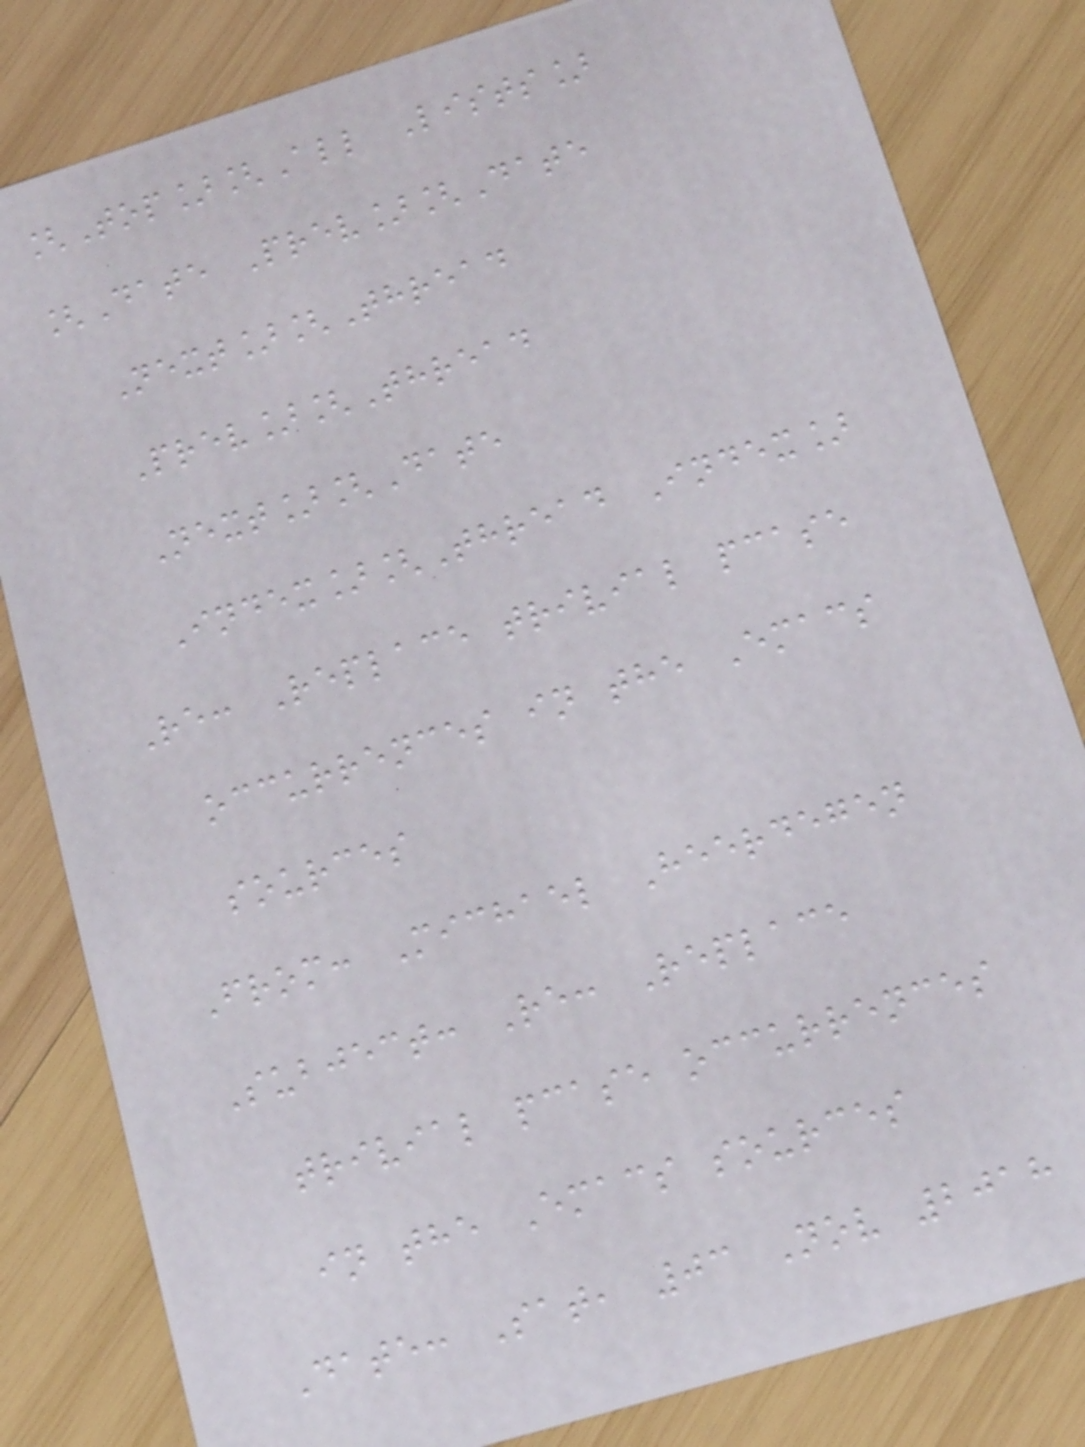[Top][All Lists]
[Date Prev][Date
Next][Thread
Prev][Thread
Next][Date
Index][Thread Index]
Re: Replace trivial pcase
occurrences in the Emacs
sources
From: Michael Heerdegen
Subject: Re: Replace
trivial pcase occurrences
in the Emacs sources
Date: Sat, 03 Nov 2018
